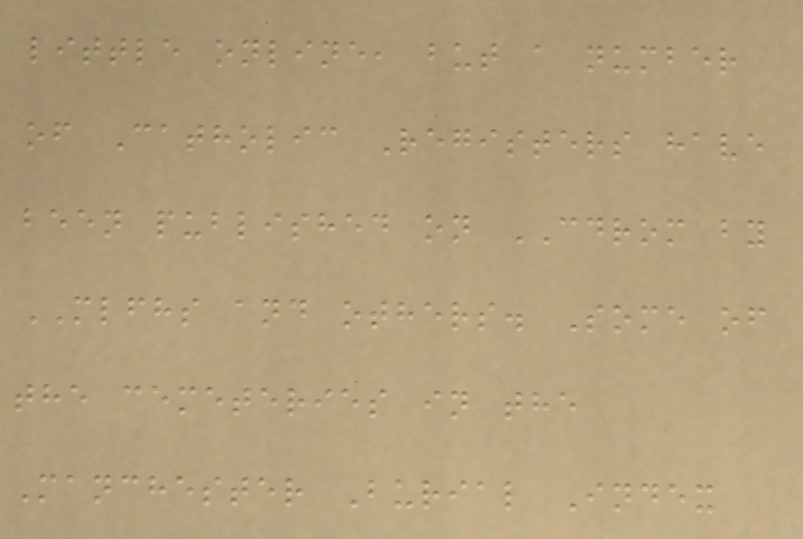little online, but a number
of Catholic Registers have
been published on CDROM by
MLFHS and others. Some of
the cemeteries in the
Manchester Burial Index
